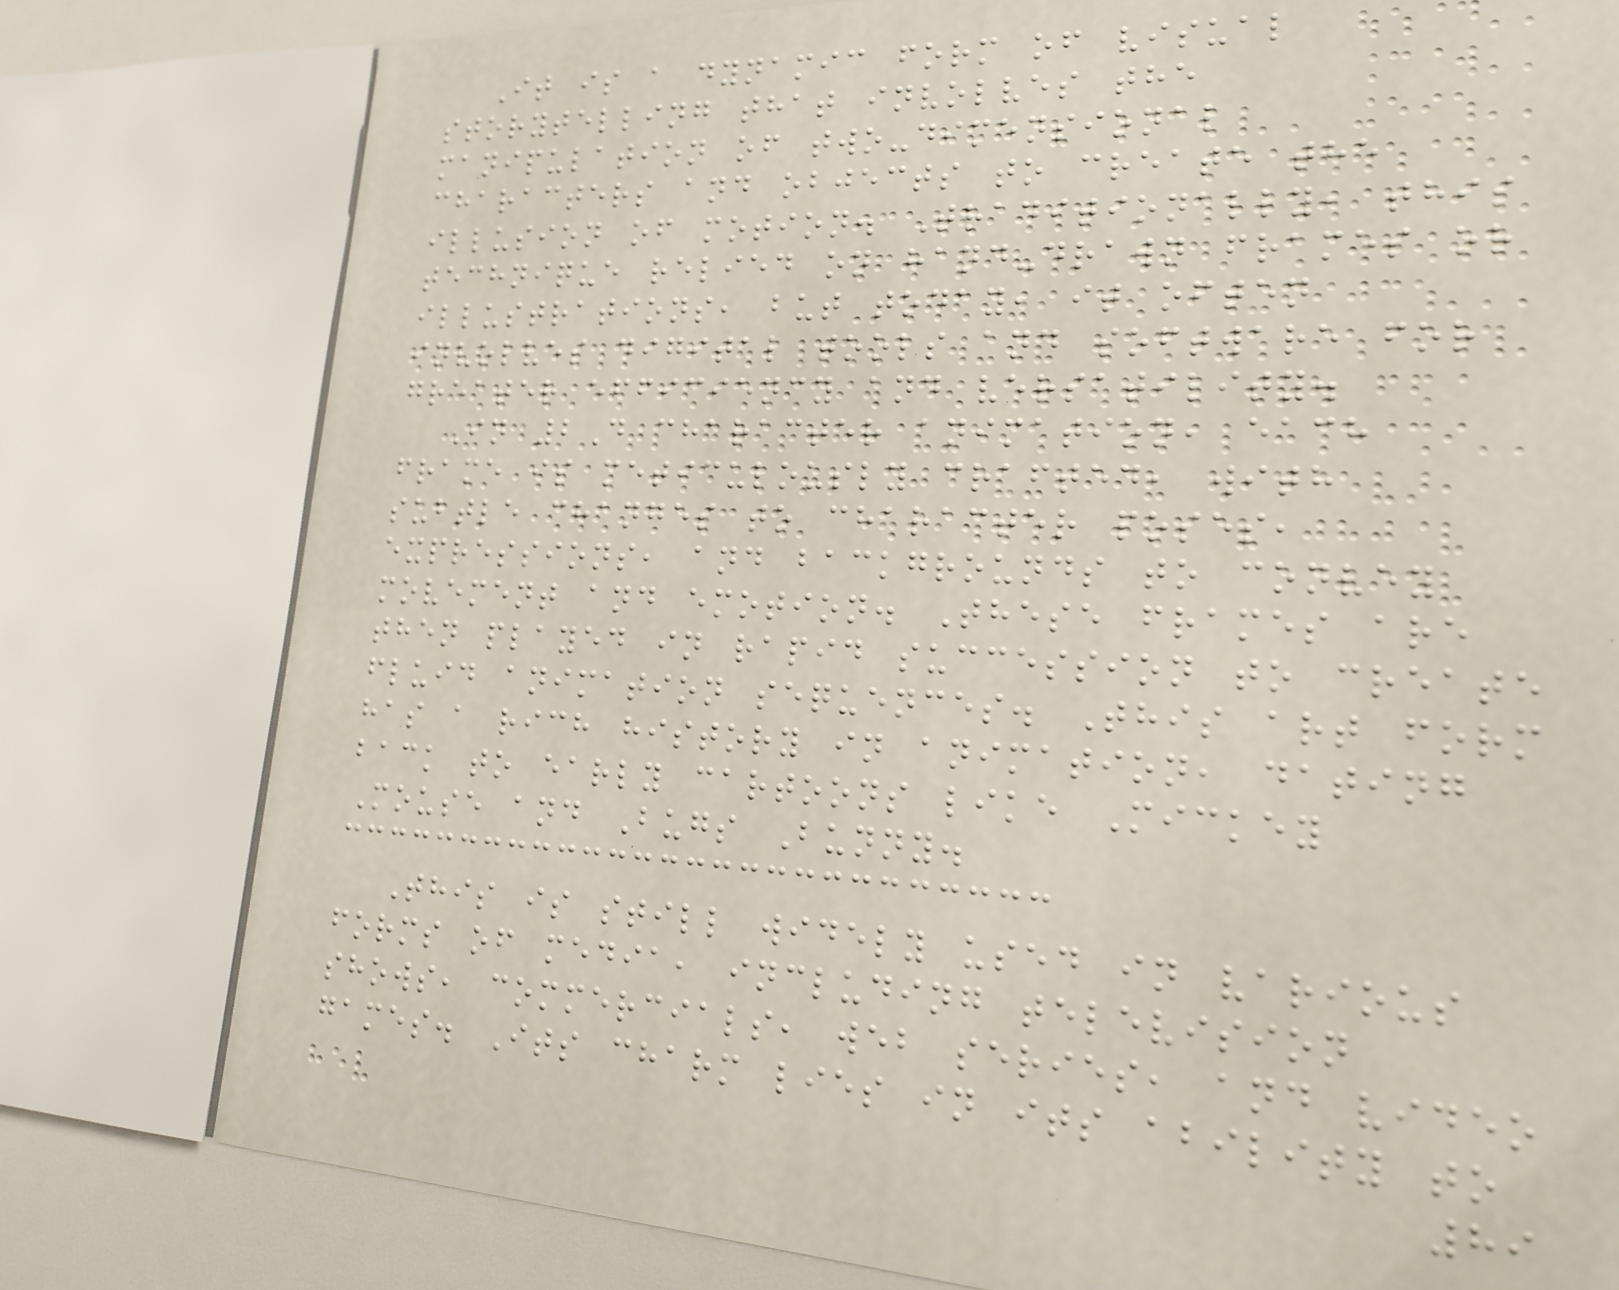It is a dynamic form of visual
storytelling that involves the
manipulation of two-dimensional
characters and objects to create the
illusion of motion. Traditionally, this
technique relied on hand-drawn frames or
illustrations, but today, it often
involves digital tools and software for
greater efficiency and versatility.
In 2D character animation, each
frame is meticulously crafted, with
subtle changes to character poses,
expressions, and backgrounds to convey
movement and emotion. These frames are
then played in rapid succession to create
fluid animation sequences. This art form
has a rich history in animation, dating
back to early cartoons like Mickey
Mouse and Bugs Bunny.
This is still widely used in various
forms of media, including television
shows, commercials, web series, and video
games. Its charm lies in its ability to
89
